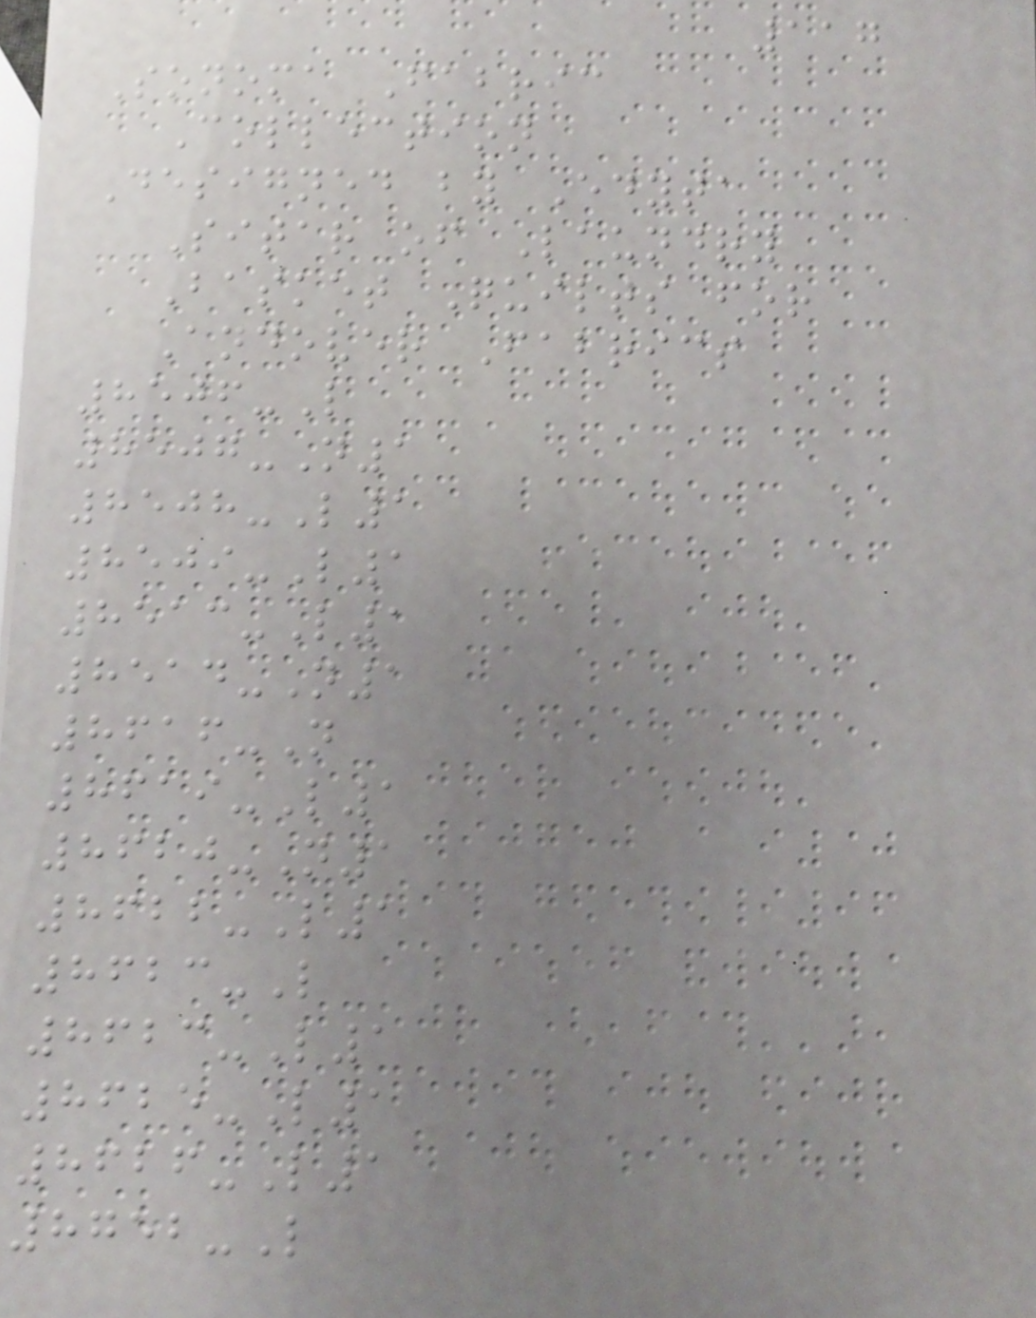117
Sonoma Fabric
Collection
Designed by Edyta
Sitar of Laundry
Basket Quilts for
Andover Fabrics
8506-L
8507-N1
8508-L1
8509-L1
8513-L1
8514-N1
8616-N
8619-L1
8620-N1
8622-L1
8623-L
8623-L1
8625-L1
8626-L1
8752-L
